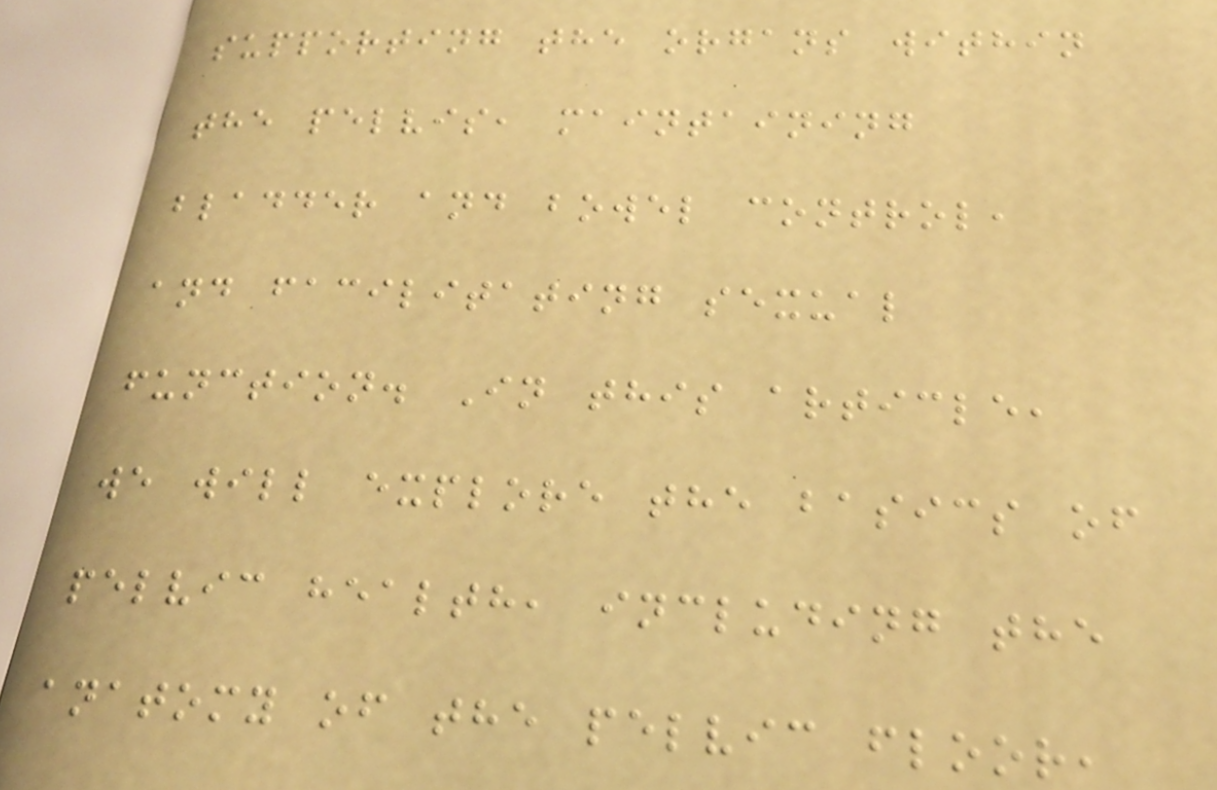supporting the organs within
the pelvis, maintaining
bladder and bowel control,
and facilitating sexual
function. In this article,
we will explore the basics of
pelvic health, including the
anatomy of the pelvic floor,
